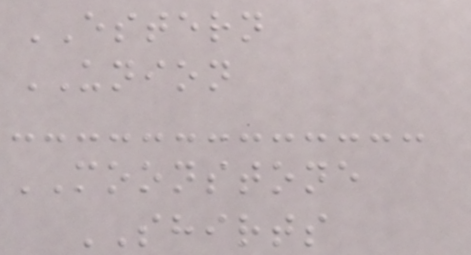ESTERN
UNION
MOONSTONE
SHIRTS
